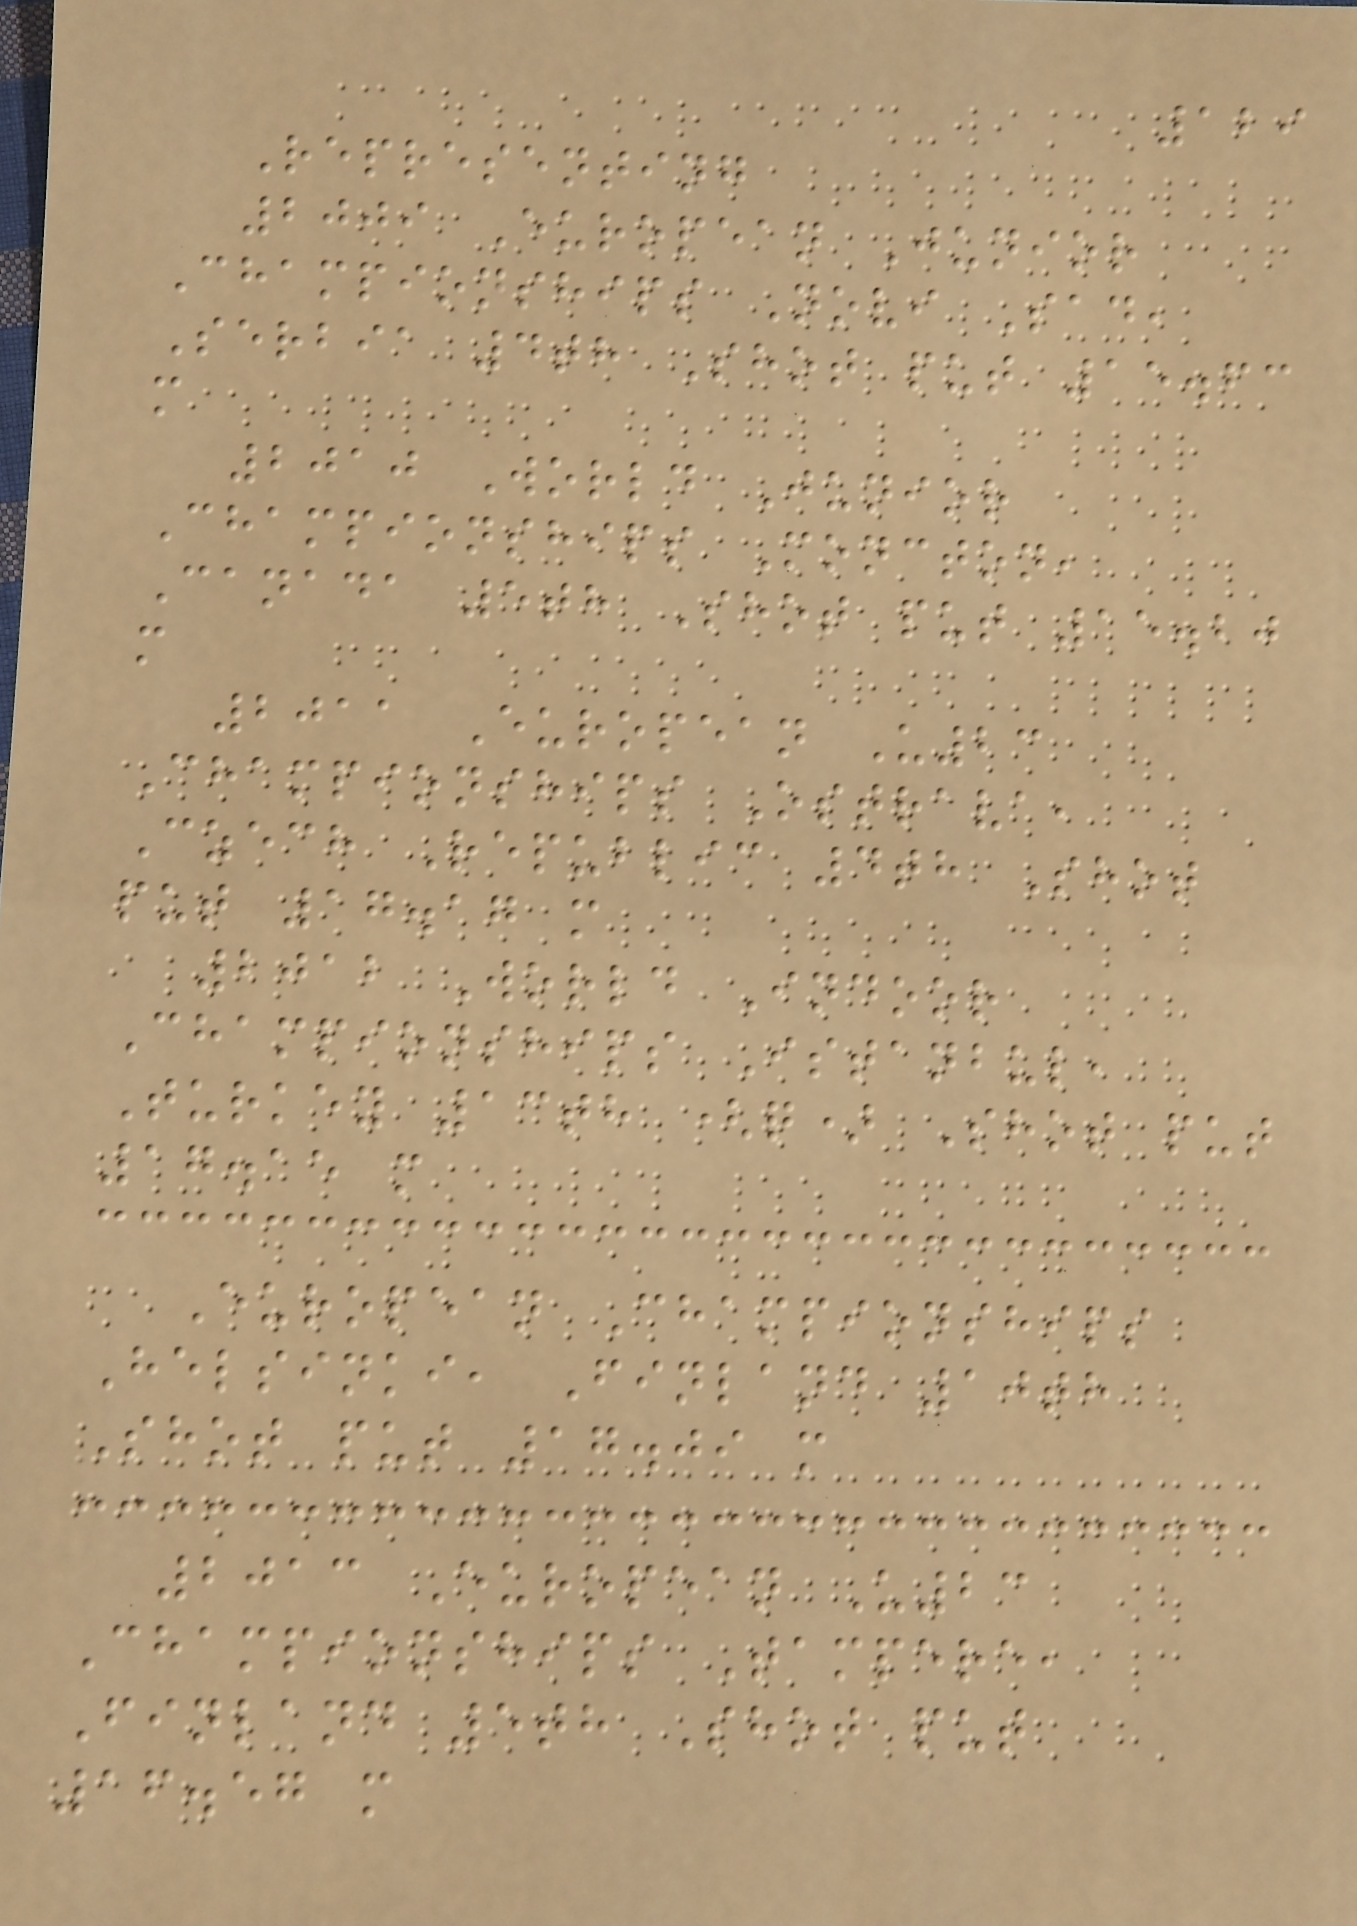129
Representing
2009 European Junior
Championships Novi Sad,
Serbia 4th Shot put 15.63
m
2010 World Junior
Championships Moncton,
Canada 5th Shot put 15.20
m
2011 European U23
Championships Ostrava,
Czech Republic 4th Shot
put 17.17 m
2012 World Indoor
Championships Istanbul,
Turkey 13th (q) Shot put
17.15 m
European Championships
Helsinki, Finland 10th
Shot put 17.09 m
2013 European U23
Championships Tampere,
Finland 5th Shot put
16.57 m
